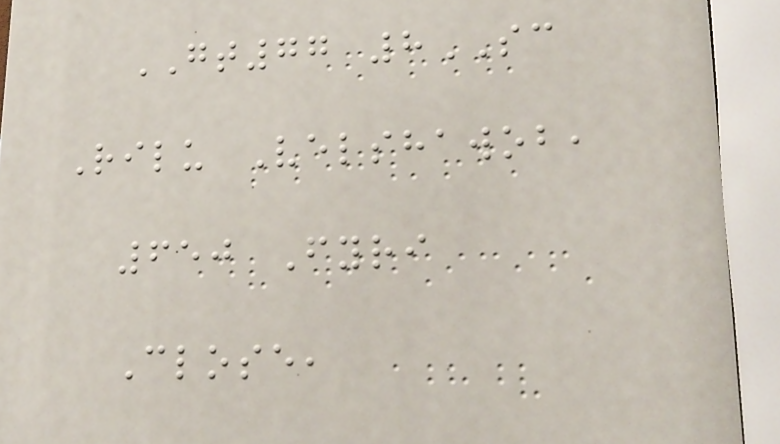GT77 8SC
Rilu Velshawob,
650 Fyri
Close,
